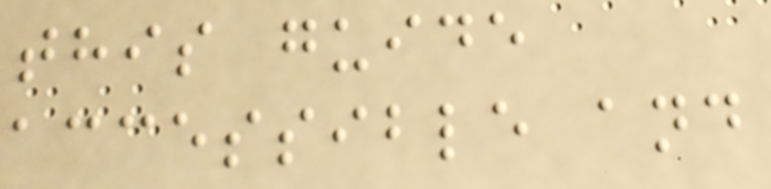this guide
accessible and
